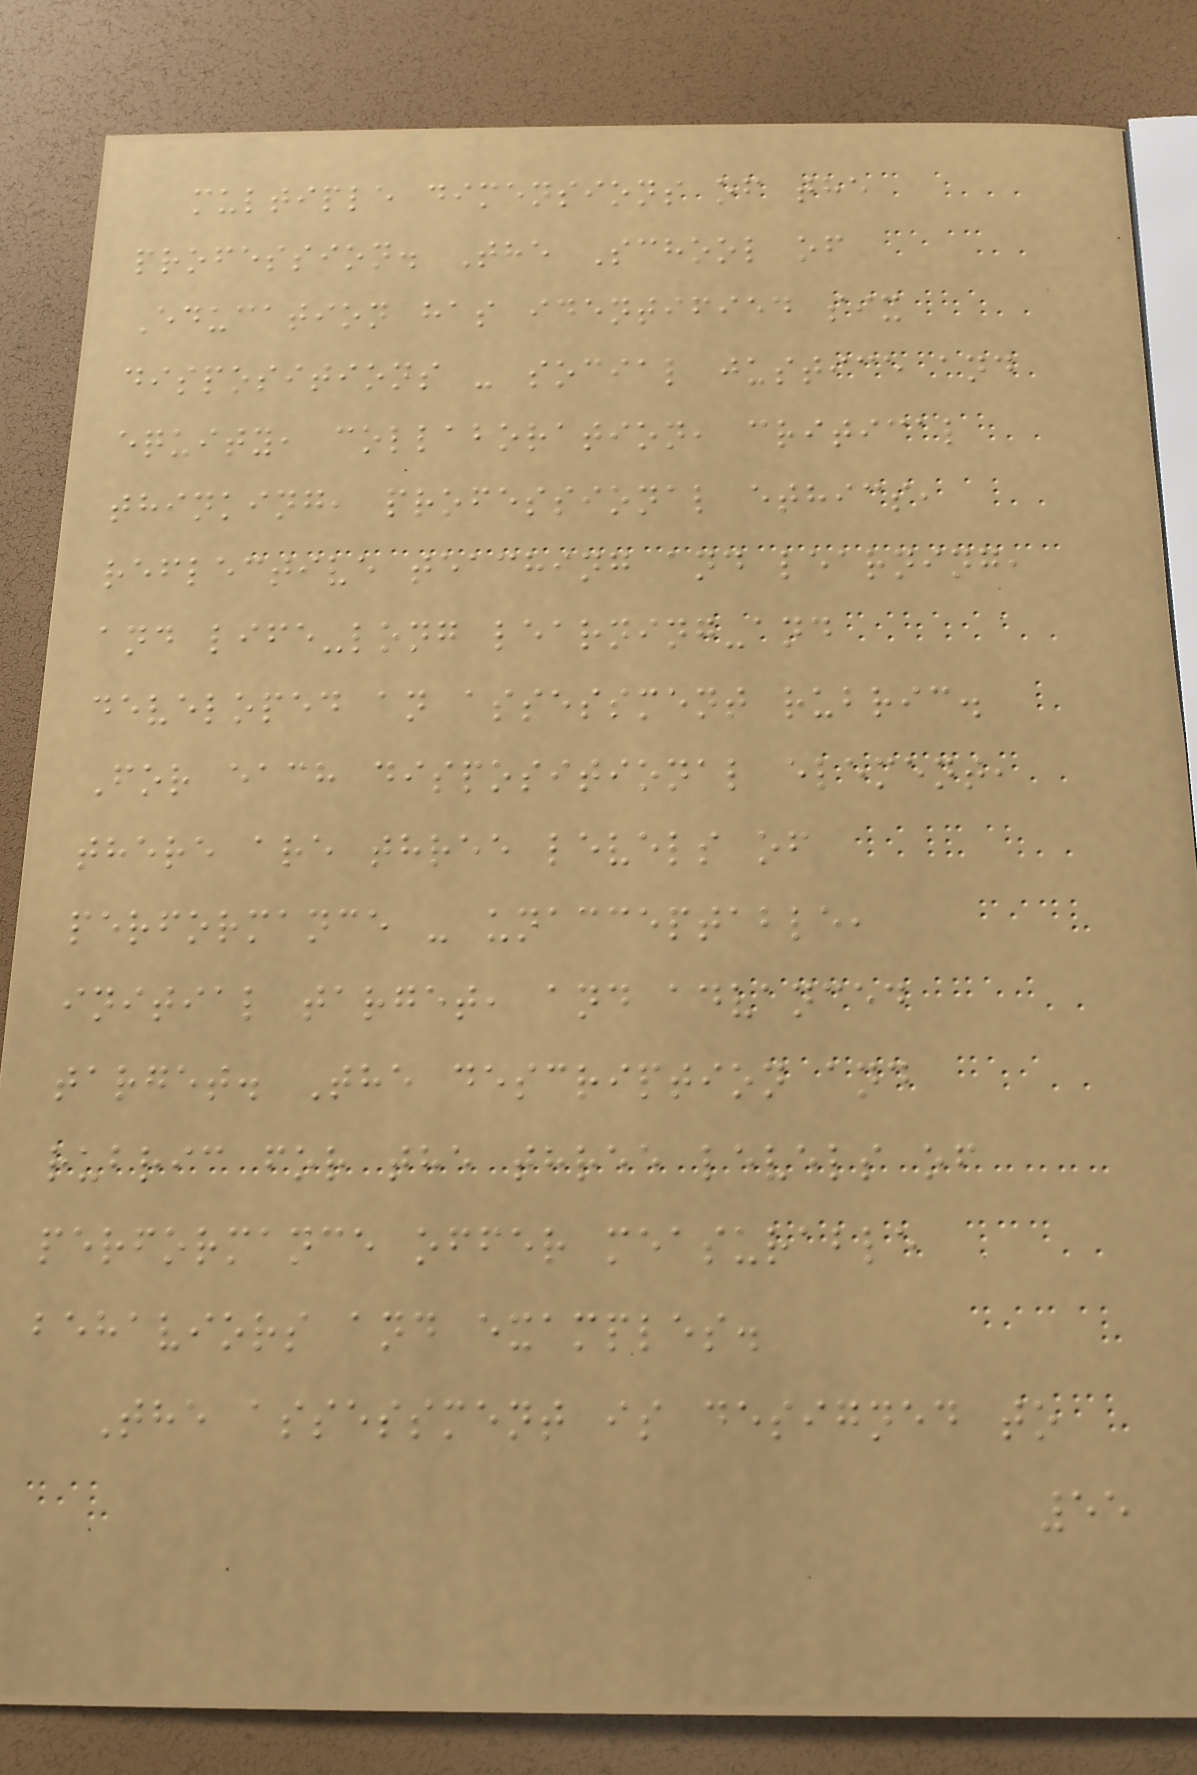multiple dimensions of the
profession. The School of
Education has identified six
dispositions - social justice and
equity, collaboration, critical
thinking, professional ethics,
reflective teaching and learning,
and life-long learning-and
developed an assessment rubric.
For each dispositional element,
there are three levels of
performance - unacceptable,
initial target, and advanced
target. The description and
rubric for the three levels of
performance offer measurable
behaviors and examples.
The assessment is designed to
55
